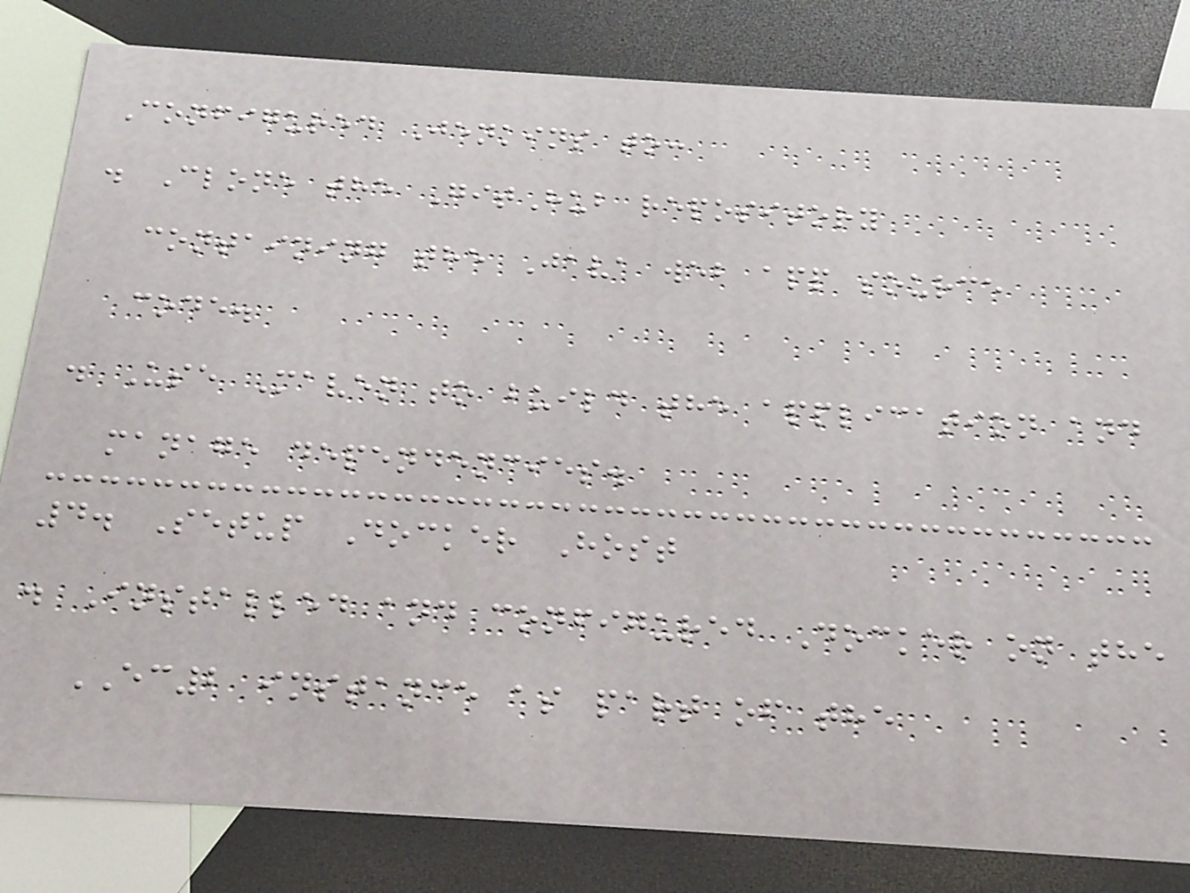Configured Jenkins to:
. Clone the GitHub repository
containing the Java web app source
code.
. Use Maven to build the application and
manage dependencies.
4. Setup Docker Host
. Installed and configured Docker on the
EC2 instance as part of the
